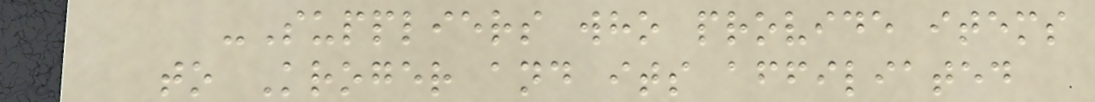-Suppliers who provide items
to Kroger and its affiliated
